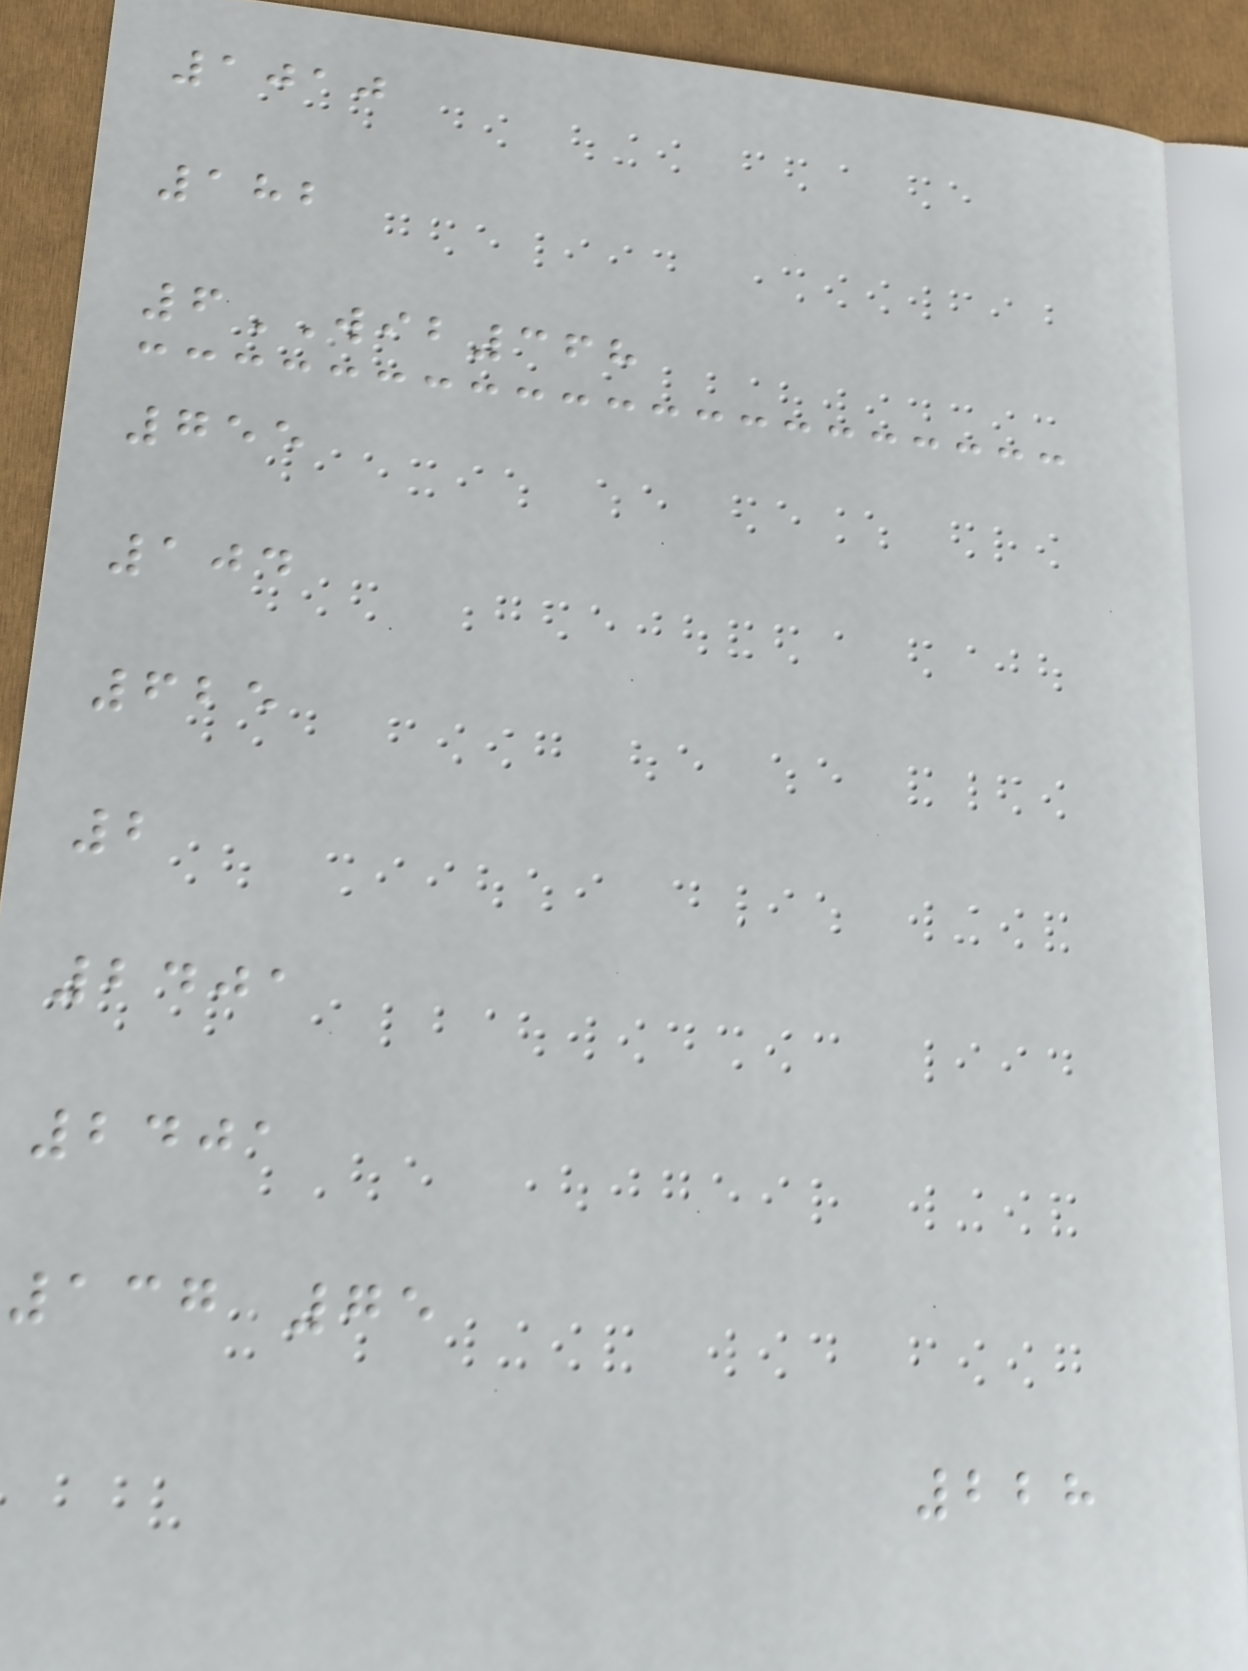1010
182
6WIB368
755
104
625
2
2401
2401
137 75
228
